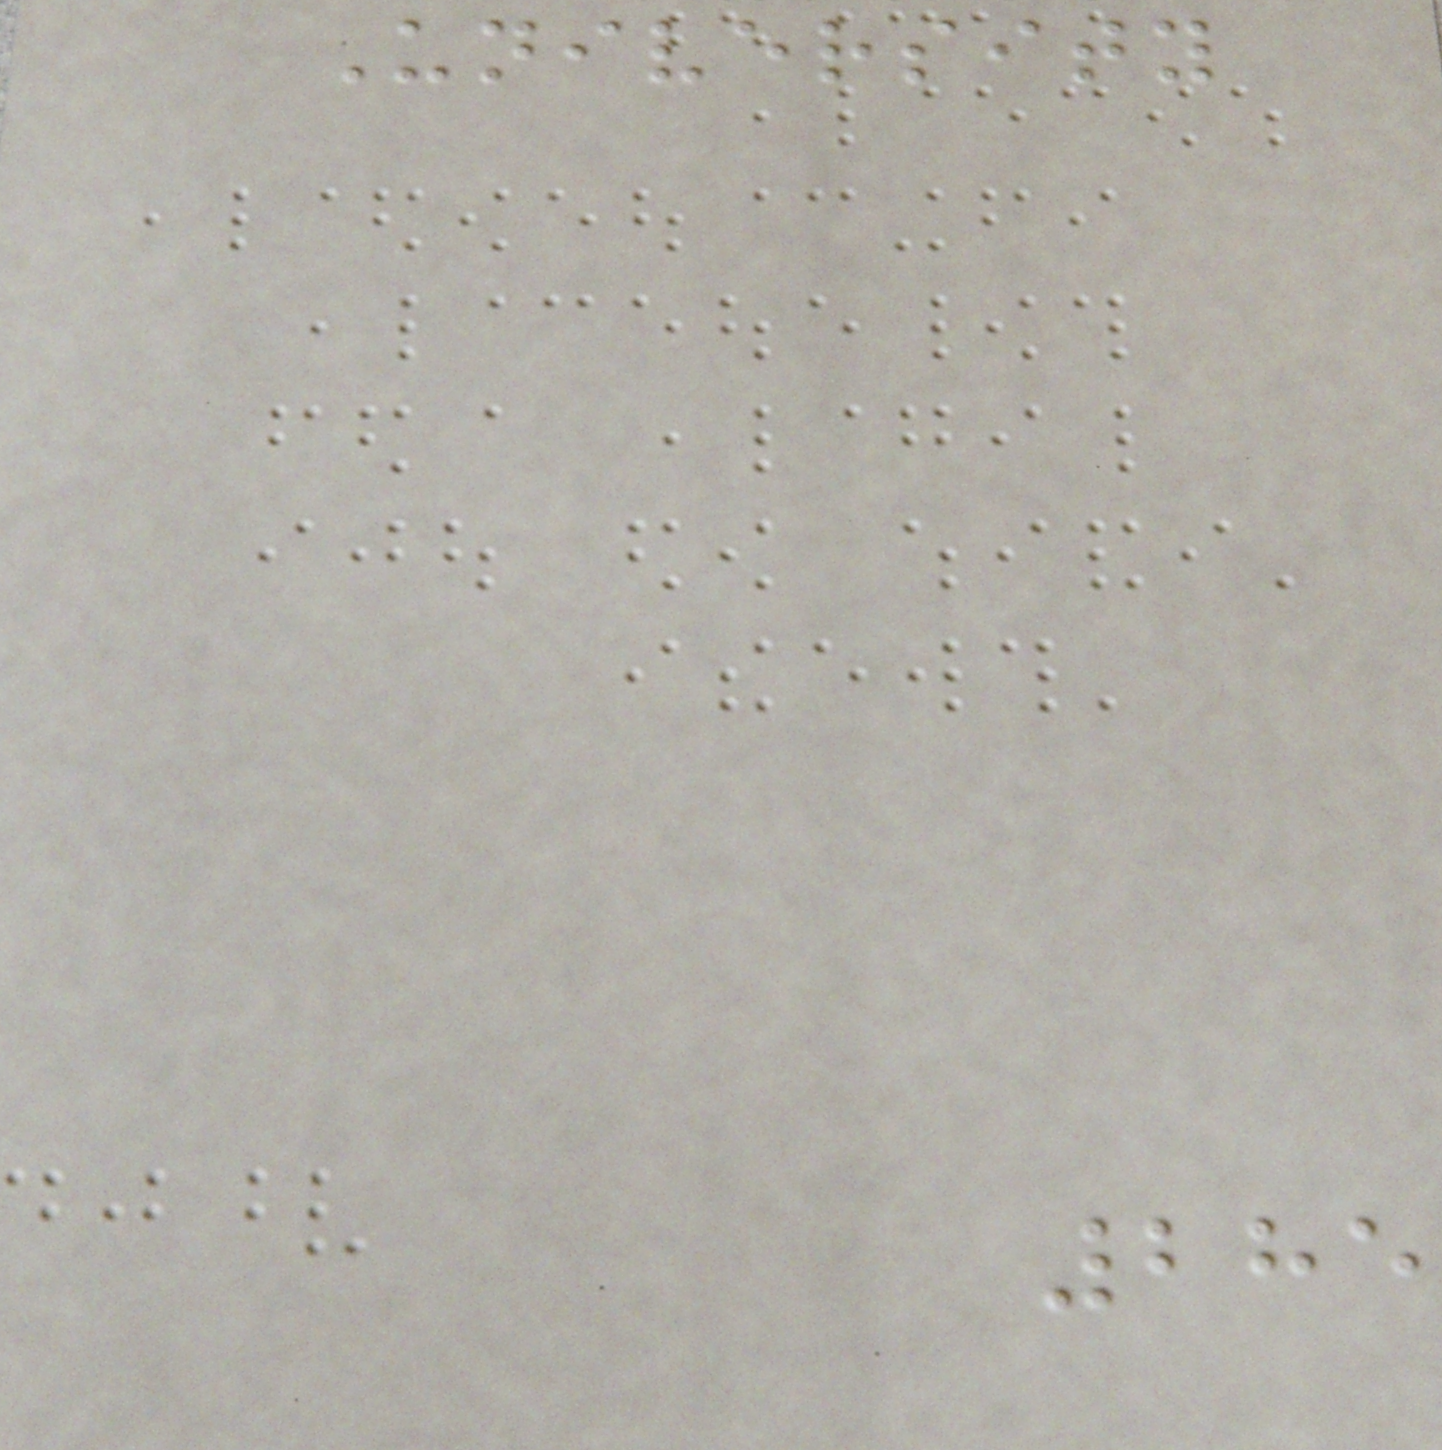University
285
